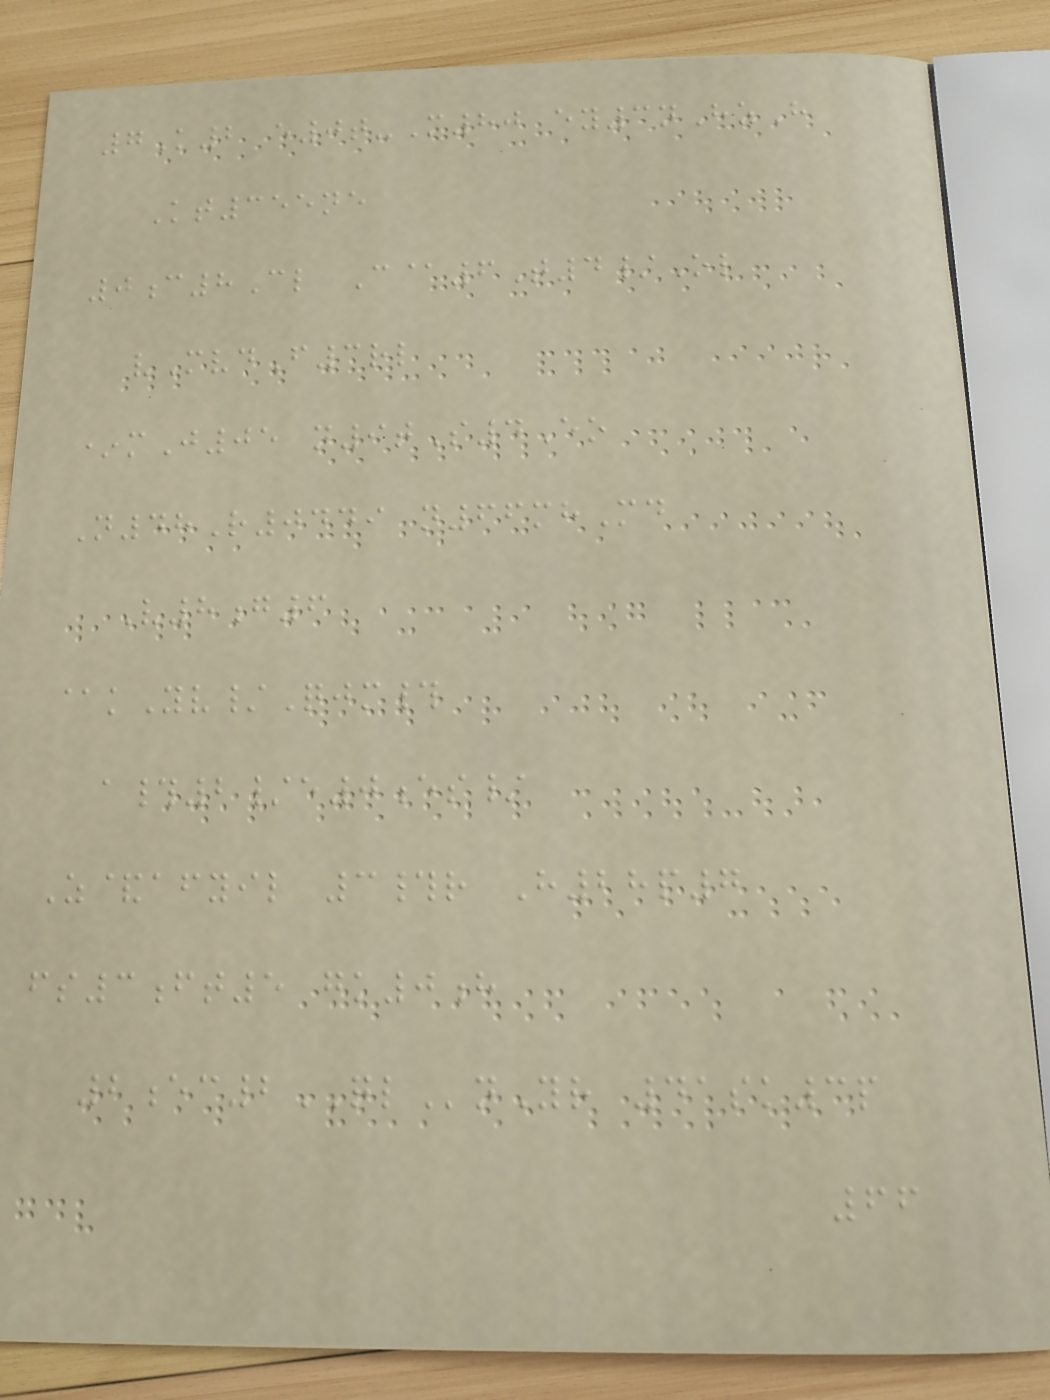7K2 e0t-M80 ey3nHzH
Kt355ne
0c8Cl C@6T4/Ol
vMvdF3rl
*mJ05 n9tS4Eo
N48R0449 n66mhMd
V8g6
@kYv/Qjm#
a#2/e0es/
Z&afyil 3#r H28p7
fs3ft5 gk0h
2ec2QLnYr 41sk3p
66
